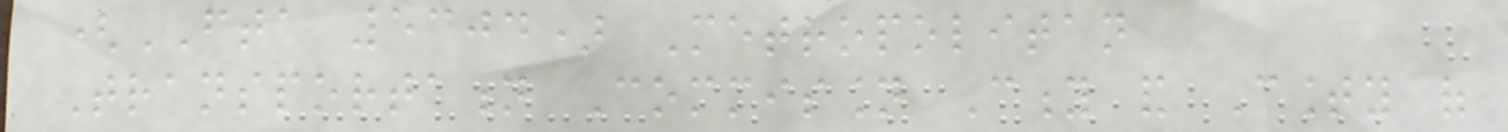(FTA 5304) Metropolitan
Transportation Commission City and County of
